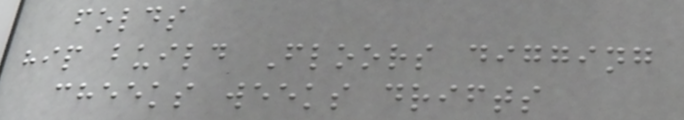folds
hip build Floors digging
cheeks weeks drifts
